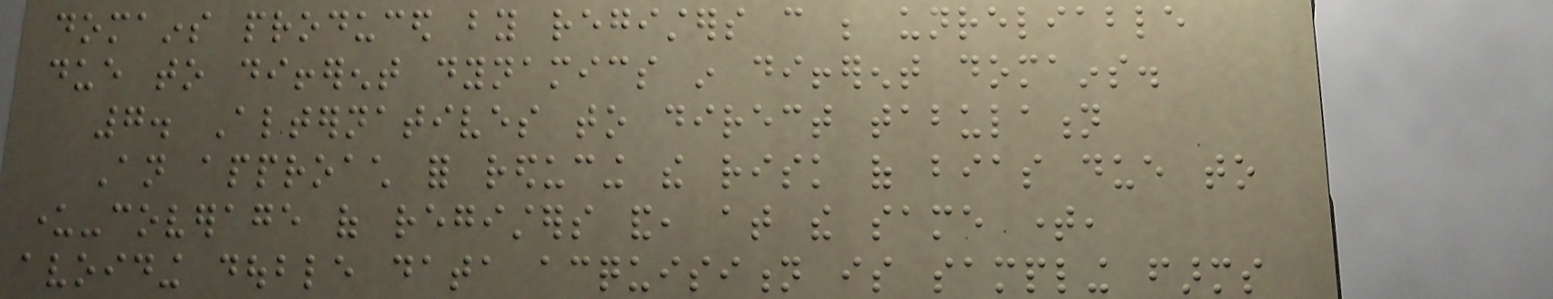domains produced by registers can be unreliable
due to different dynamics in different domains.
7. Alternatives to direct tabulation
An approach for reducing the risk of bias due to
under-coverage of registers and, at the same time,
avoiding double data acquisition is sampling farms
